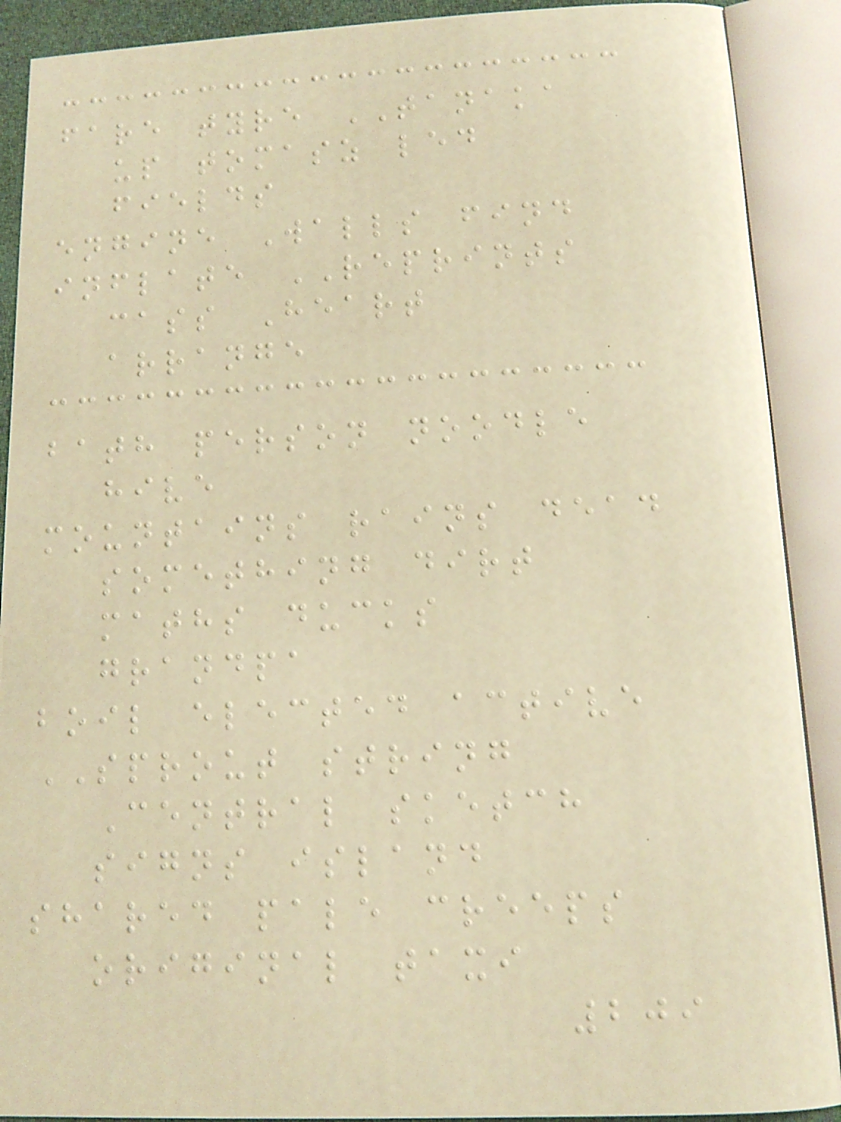fare tyre TANAKA
up tomasz led
fields
engine Walls find
inflate REPRINTS
cass Heart
arrange
bath person noodle
hive
mountains rains dead
something dirt
maths ducks
grandpa
boil elected active
SPROUT string
Central sketch
signs island
shared pale creeps
original taxi
209
